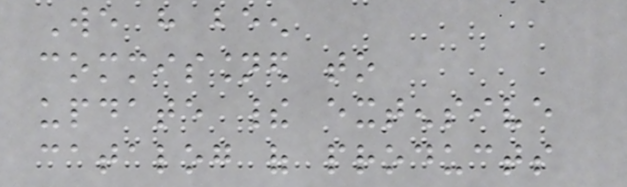We have been
commissioned to
update their extensive
catalog of products
